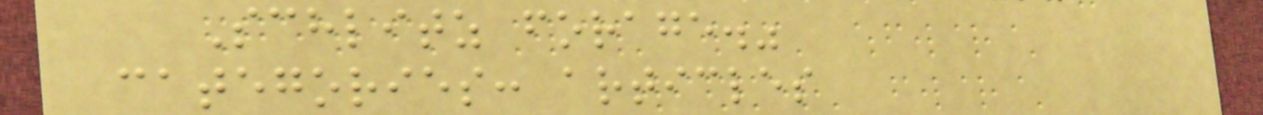Schlitz forage."
categories: articles
